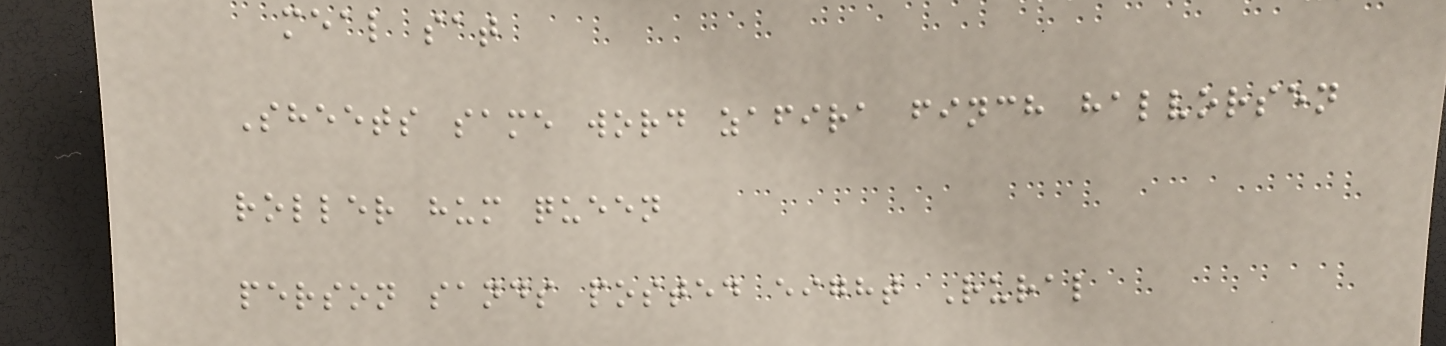meal sat
Sheets same word zafira finch halvorsen
roller hum queen
person sands posted eight Rural
